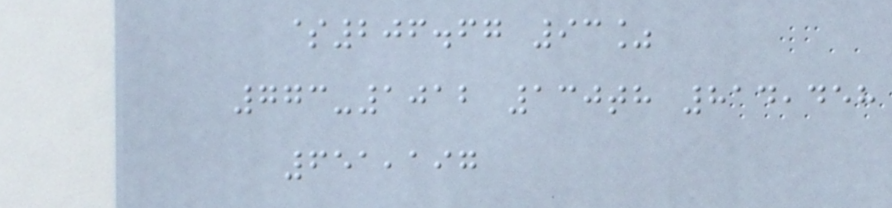$206.67 93%
773-1012 130th 814,458
651,197
